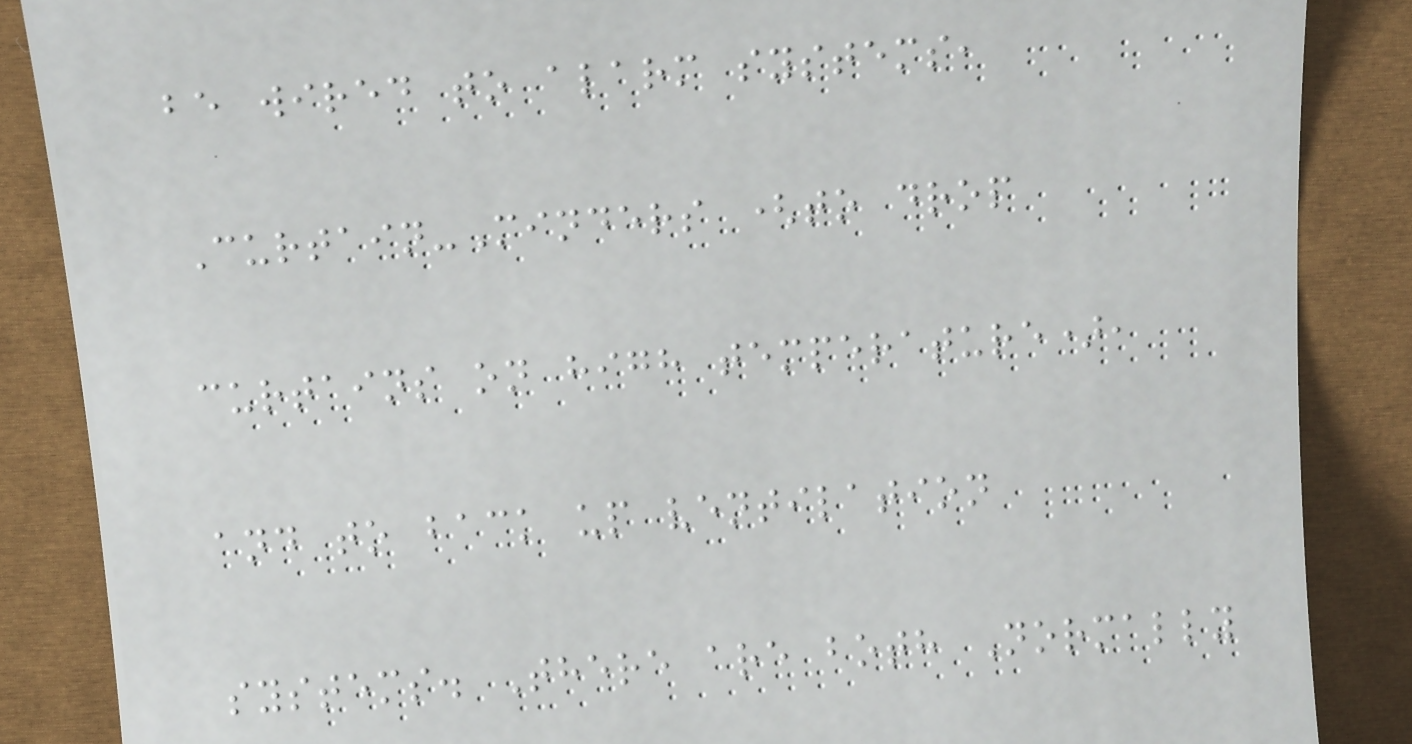be wired to alarm systems,
Curtain-Minders (to drop
curtains on high temperature),
and to back up ventilation
systems. There are both Normally
